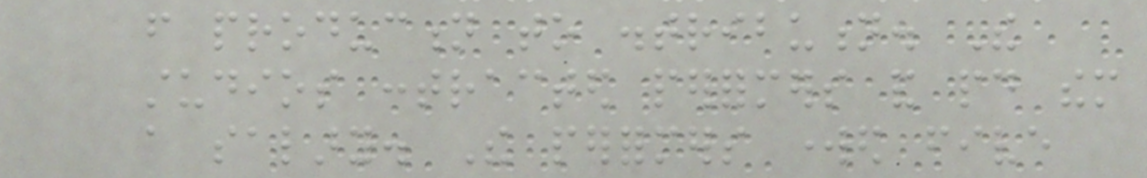from production to distribution. The
studios contracted performers and paid them
a salary. The performers worked five
